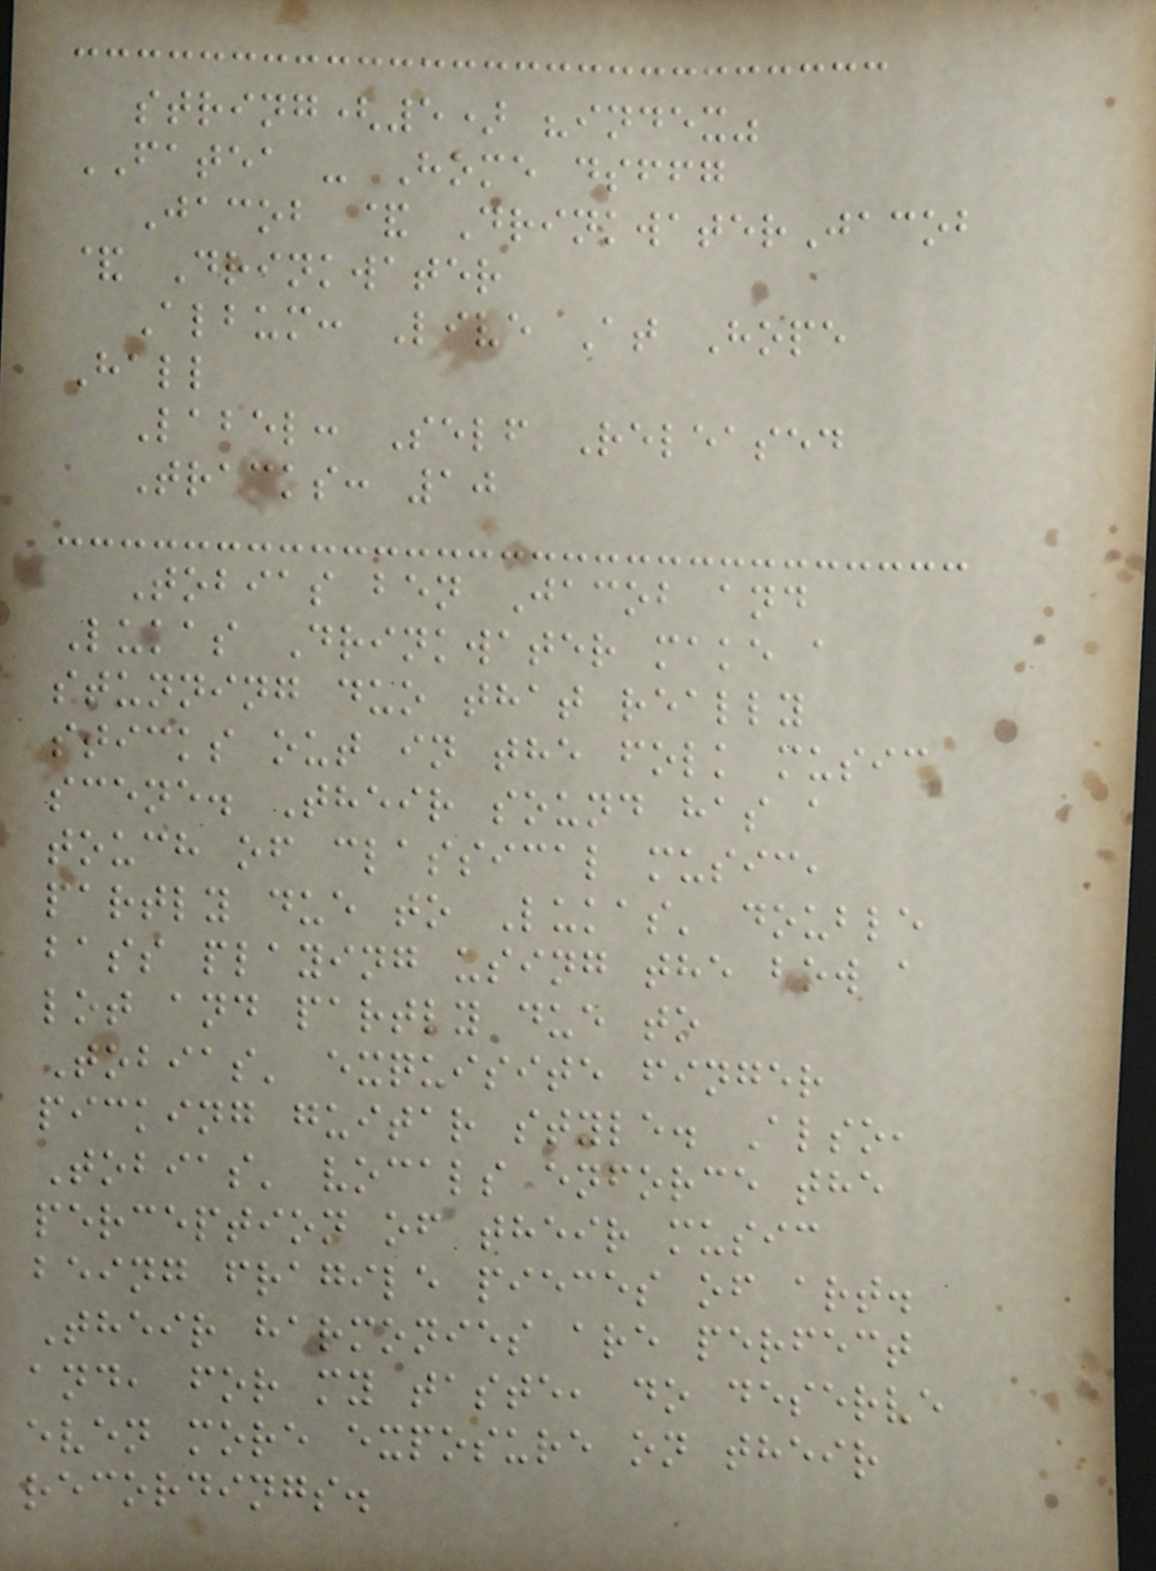string(5) "index"
FATEA - Home dsffg
Jacob & DrinkwaterJacob
& Drinkwater
Album: Live At Hope
Hall
Label: Self Released
Tracks: 10
Tobias ben Jacob and
Lukas Drinkwater make a
stunning duo that really
sticks out in the folk music
scene. Their sound has a
touch of classical music,
partly due to Lukas' double
bass playing using the bow a
lot and partly due to
Tobias' exquisite finger
picking guitar style. Also,
Tobias' vocals enforce the
perception of their music
being fragile pieces of art.
Their harmonies are perfect
and, for my taste, do deserve
even more exposure on their
recordings.
